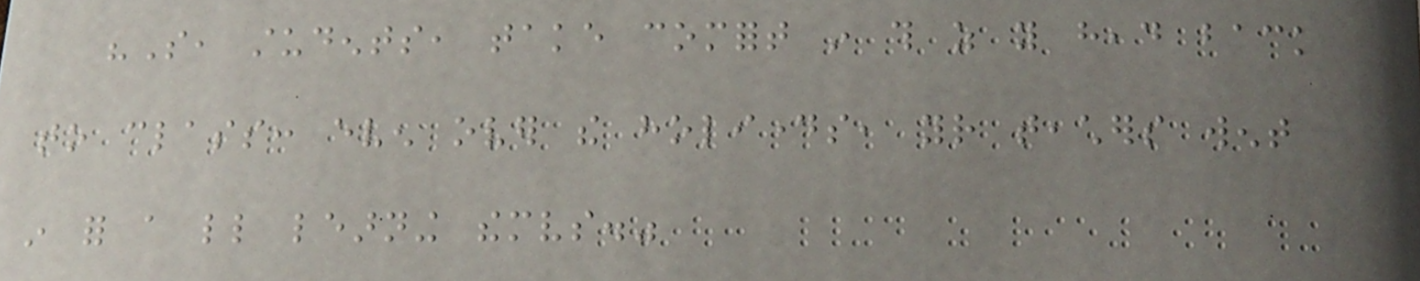"So, students, take comfort in this as you head back
to class: even over the holidays, your teachers went
in for a little learning themselves."
